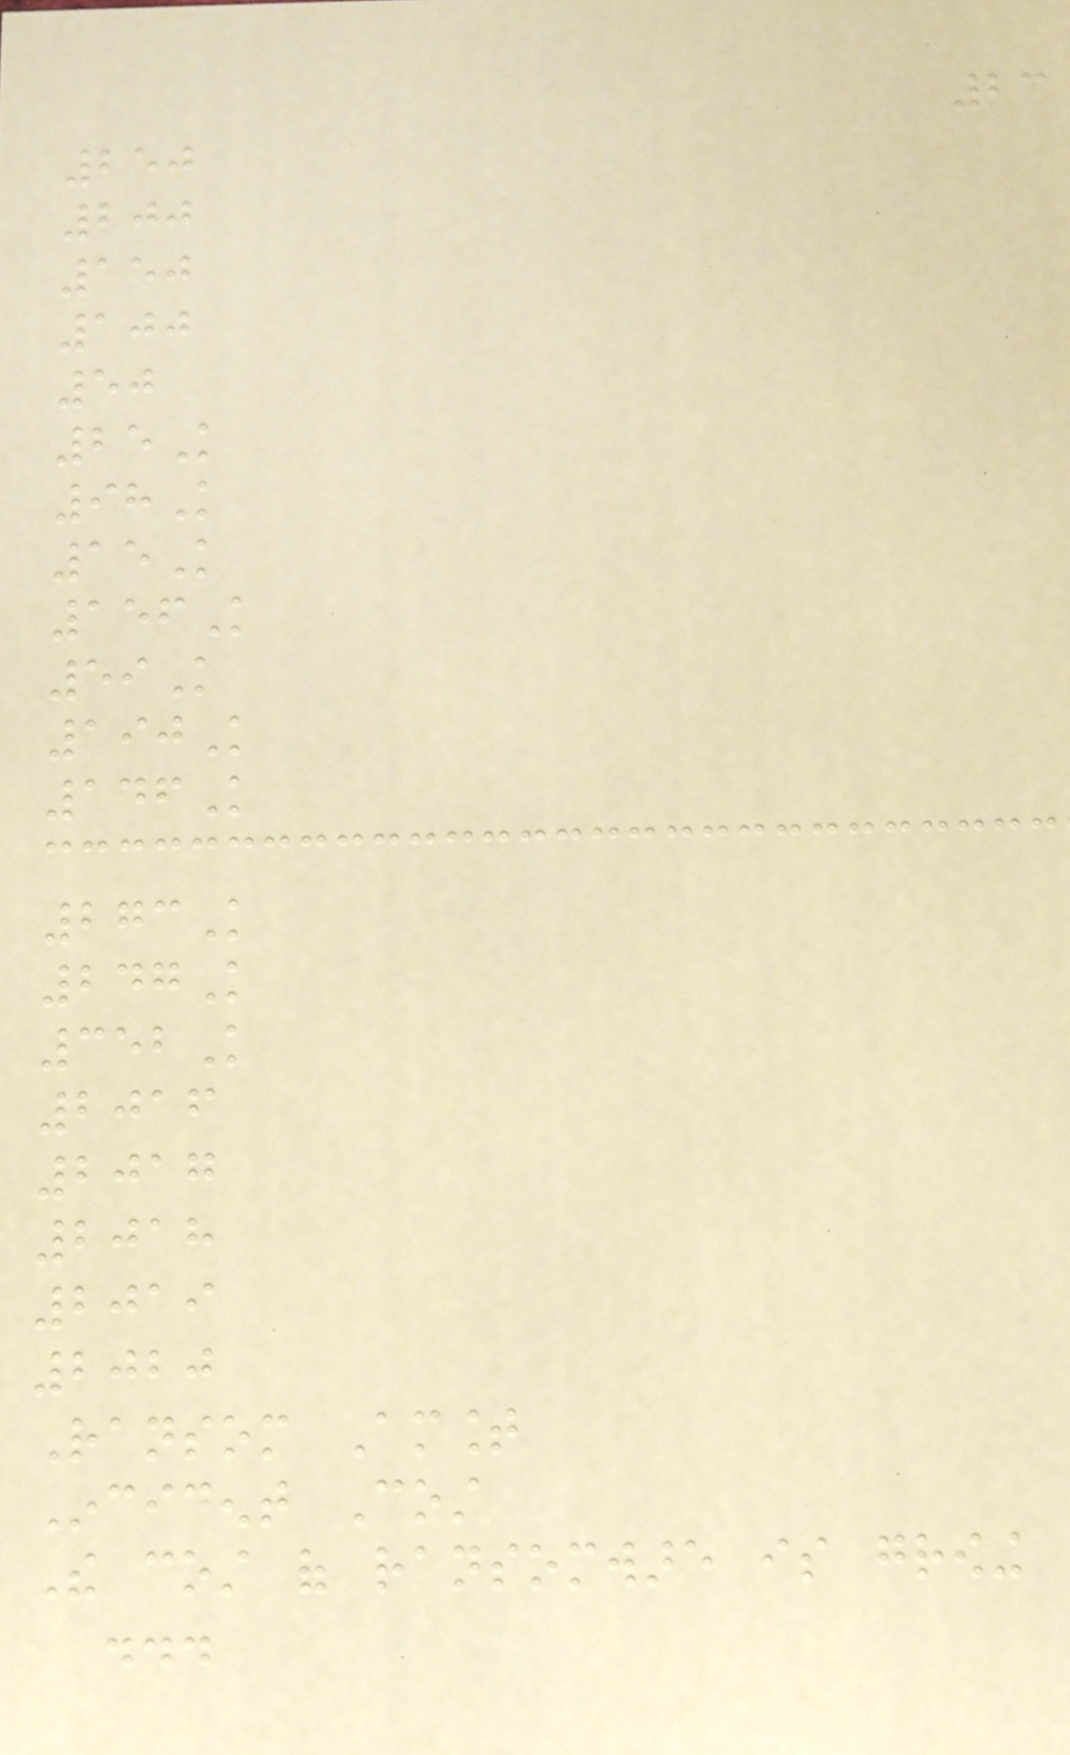23
250
200
150
100
50
25K
98K
15K
156K
59K
190K
146K
273K
247K
352K
2016
2017
2018
2019
2020
Ransom Amount
Incident Cost
The cost of ransomware is growing
...
